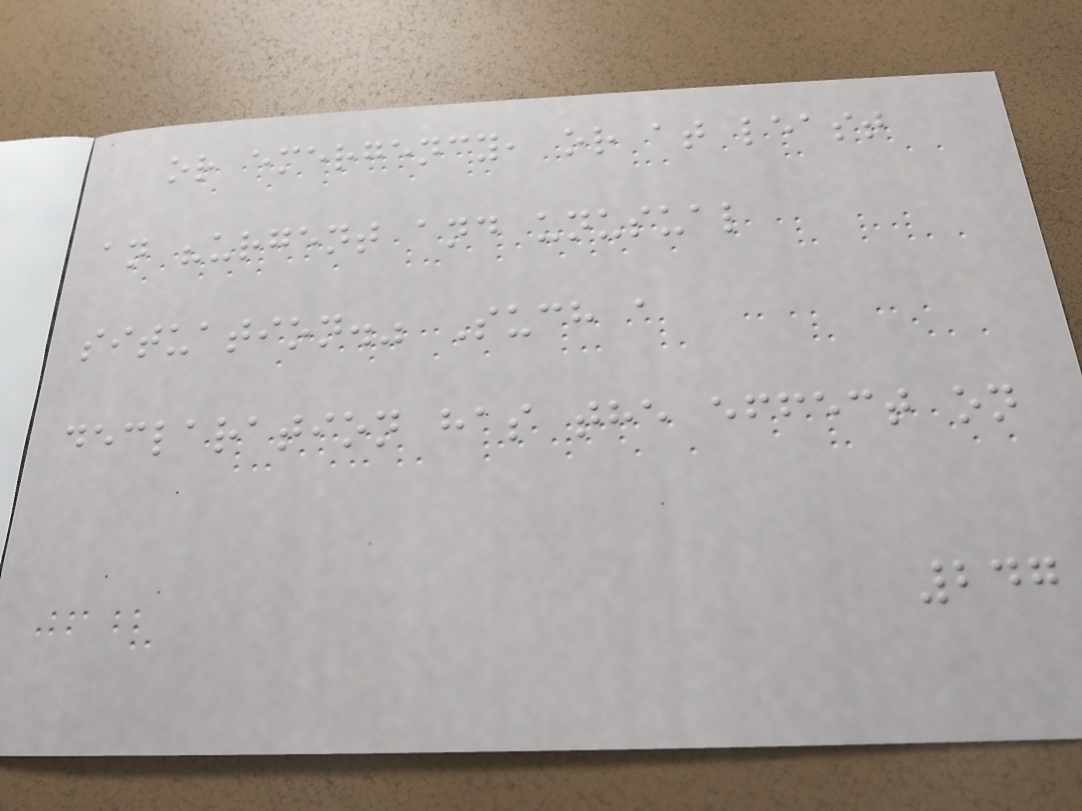or emergency, or at least
an "urgent and unusual
situation." Such a
declaration has the effect on
247
